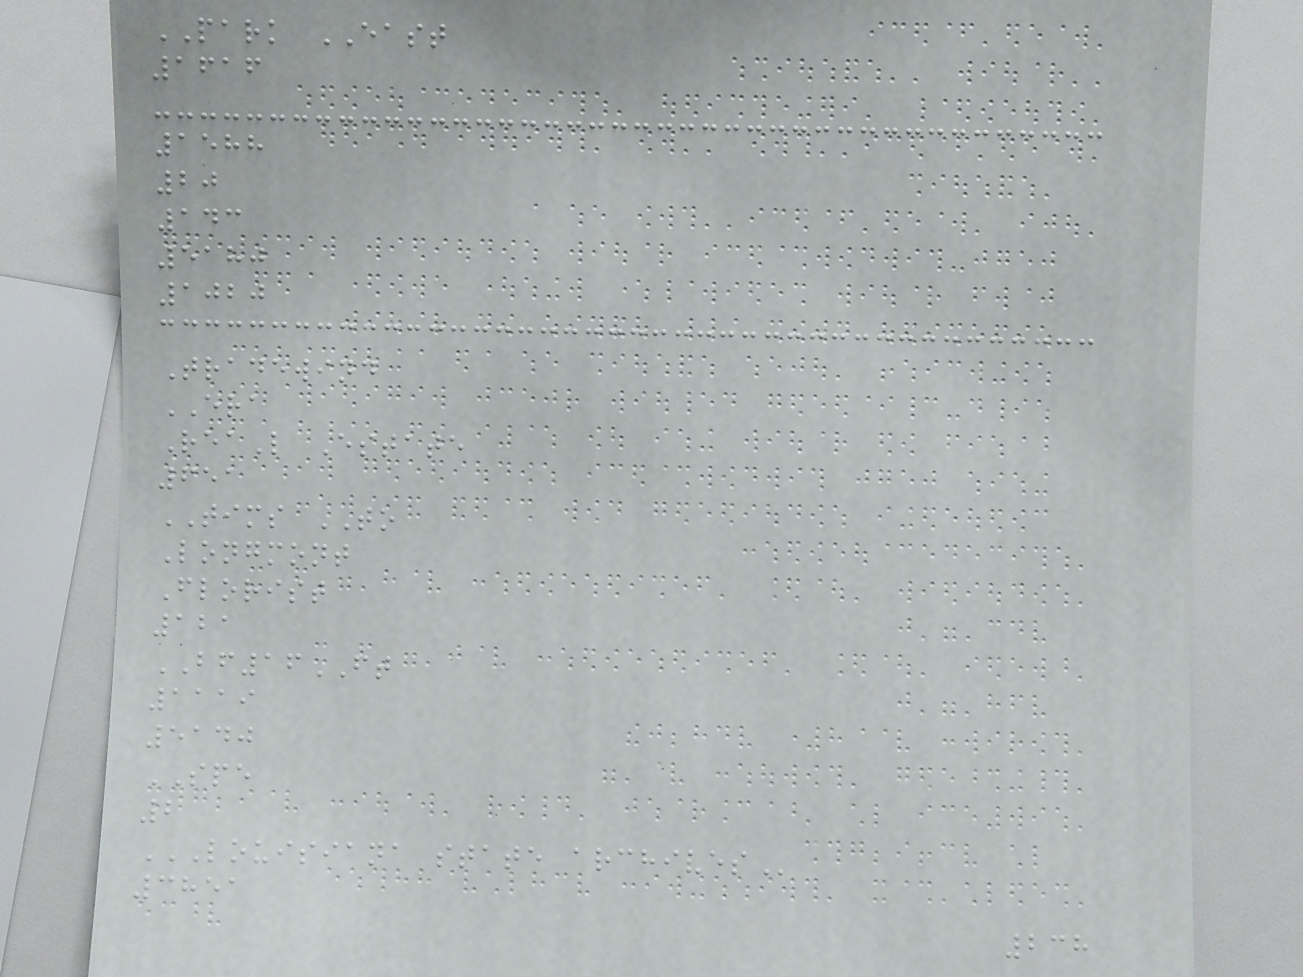PARK EAST
1616
1588
20
143
5180
1020
Tradewind
ERA
ReaL Estate
651
TIMS TO
Longmont
Florist
121
BF16FT
1119
5140
SPE
2
LOUISIANA STATE ARCHIVES
3851
238
